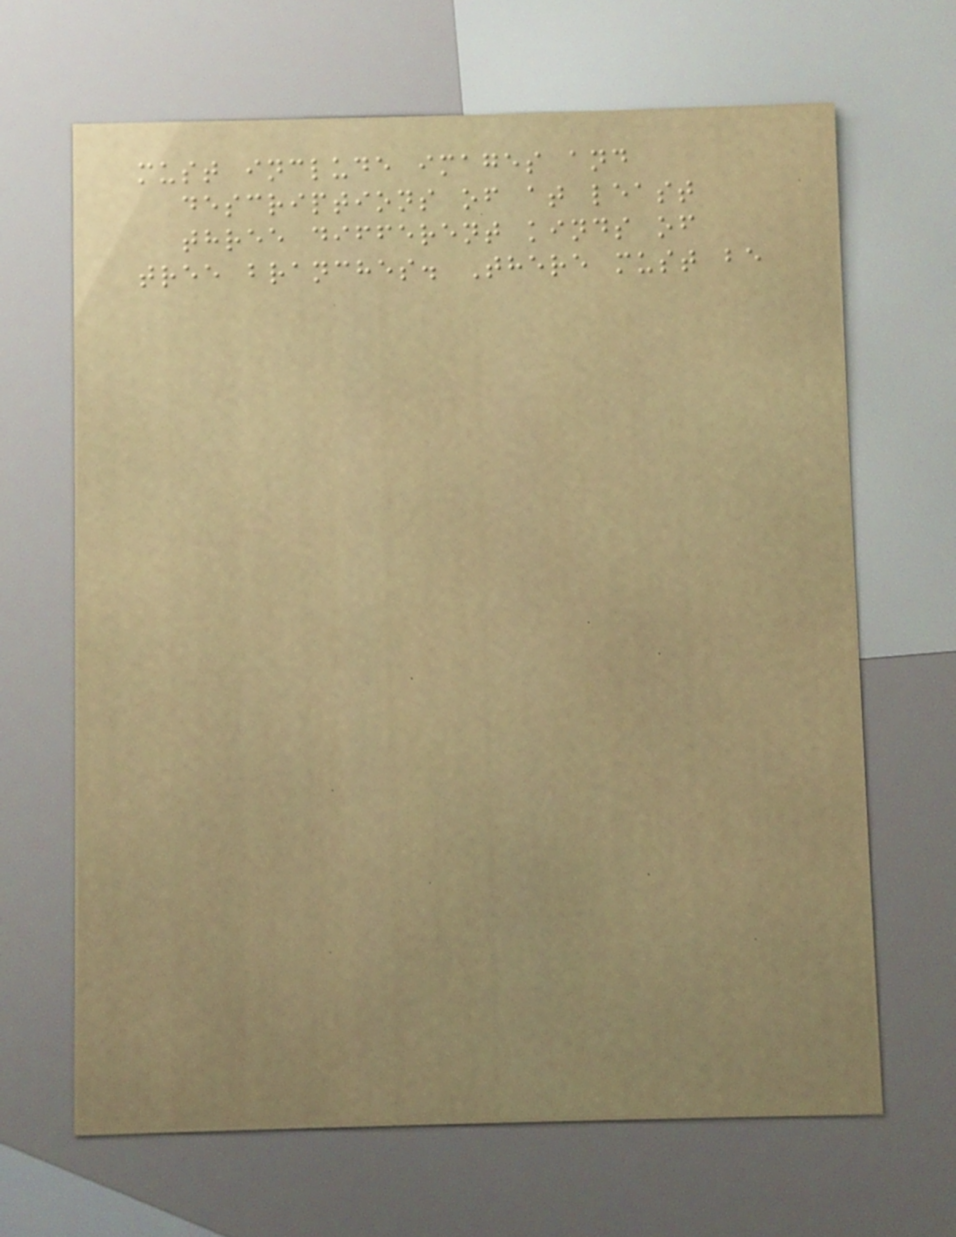must include images and
descriptions of at least
three different kinds of
tree branches. There must be
